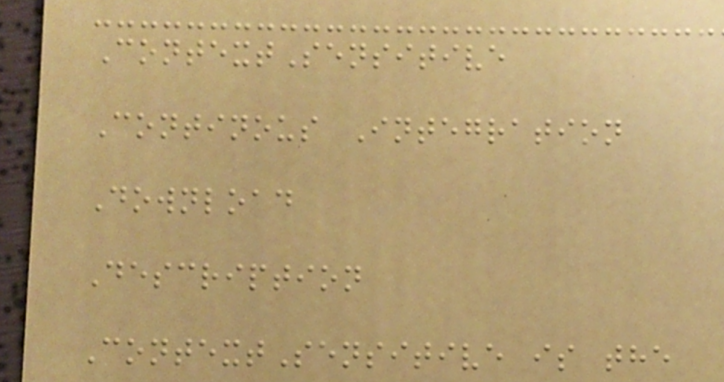ContextSensitive
Continous Integration
Download
Description
ContextSensitive is the
